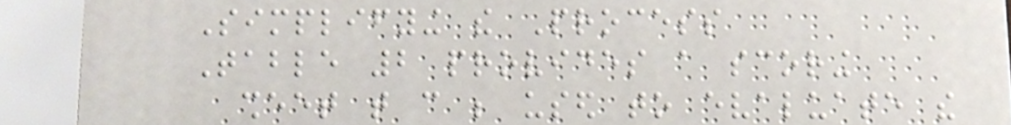Simplifying the Process
Table 2 provides a scoring
sheet that can be used to evaluate the
